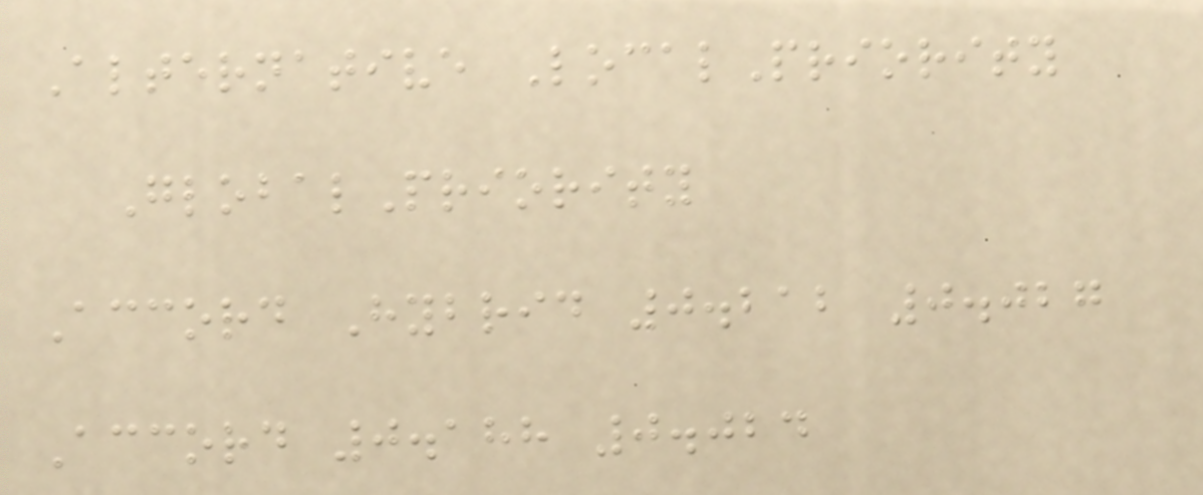Alternative LocalPriority
GlobalPriority
Accord Hybrid 0.212 0.027
Accord 0.188 0.024
